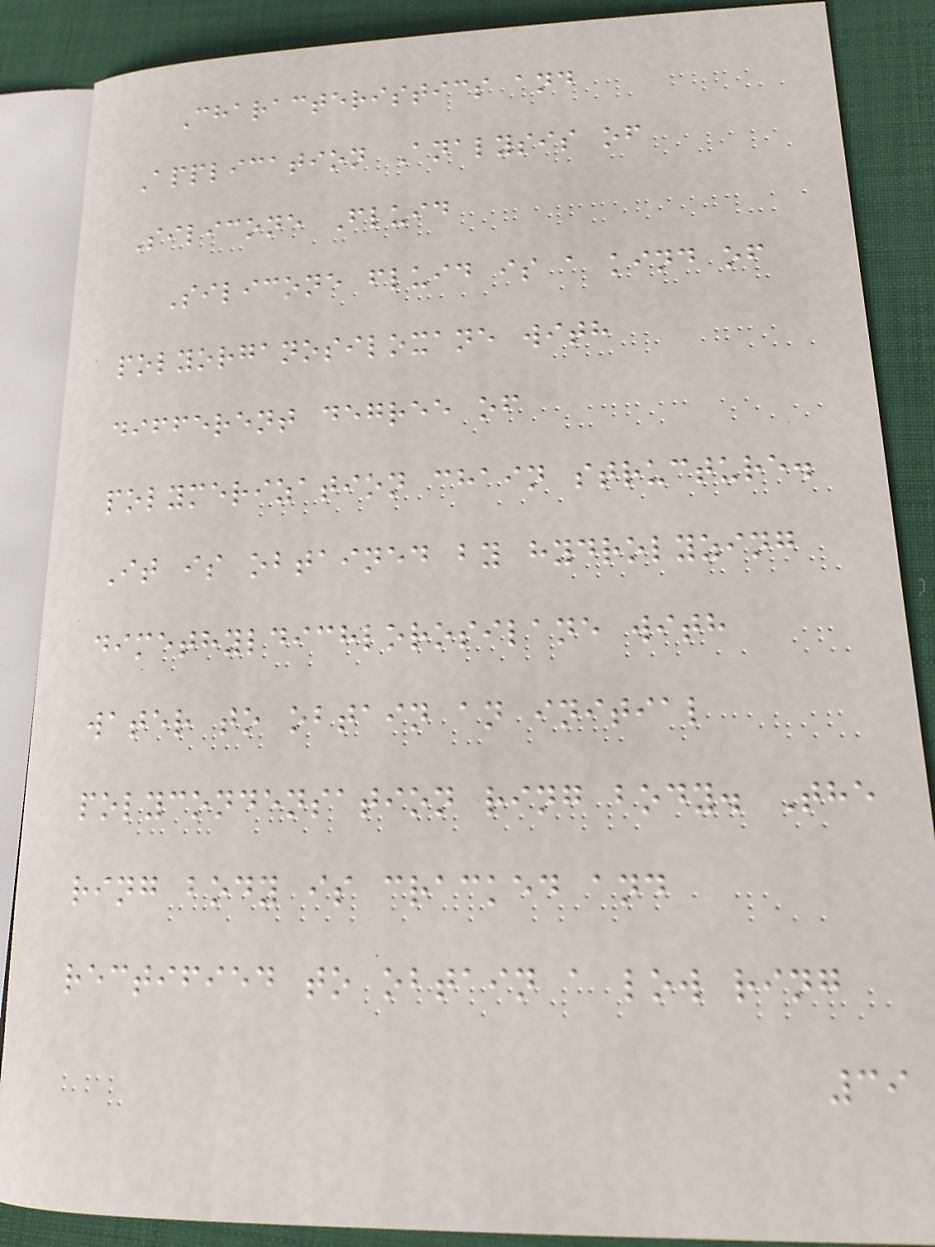Characteristics and
Application Analysis of
Silicone Fluid
Silicone fluid is a kind of
polyorganosiloxane with
different degree of
polymerization chain structure.
It is obtained by hydrolyzing
dimethyldichlorosilane with
water to obtain an initial
polycondensation ring body. The
ring body is cracked and
rectified to obtain a low ring
39
